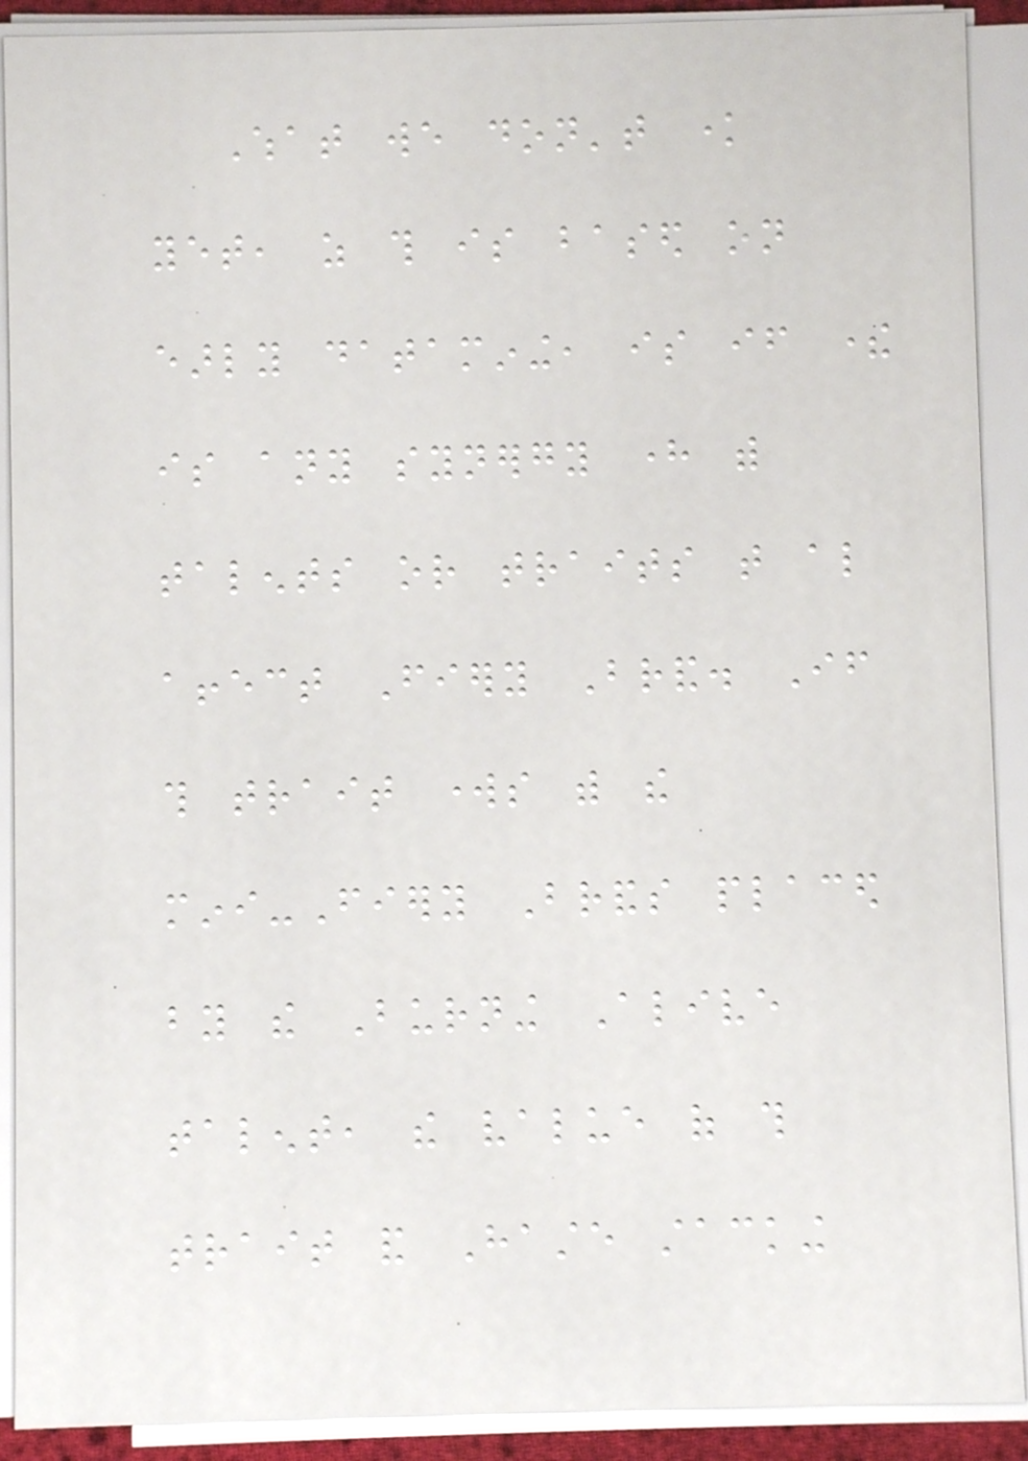What we don't know
yet, as this is based on
early datamining, is if there
is any synergy here with
talents or traits that also
affect Fiery Brand. If
this trait works with the
mini-Fiery Brands placed
by the Burning Alive
talent, the value of this
trait and Haste stacking
